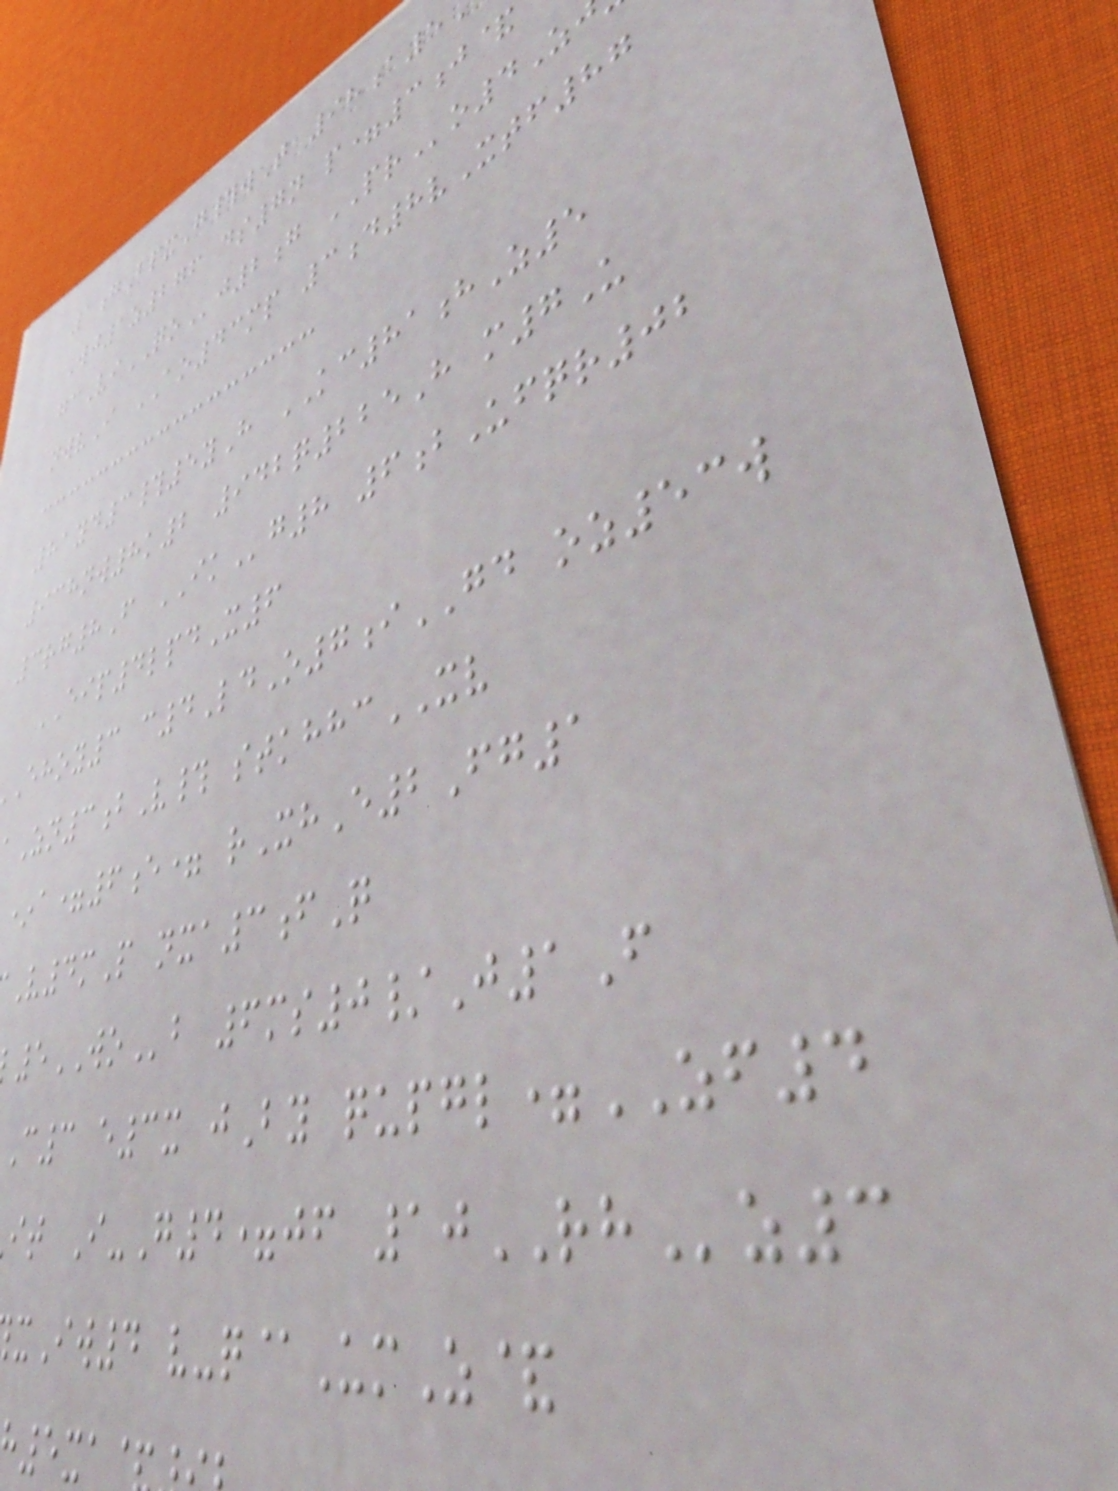1gBpxG#wT 98a5
Wj1z276 ds7n p=3j&
gcViQOj2g PRo4Z
nwvI AO43mp 3d8vXtf87
81yd3#5yH KC81hZ5
938nw8k2 942q225H m7U
3rg8F IKg8 6bUfqr02
EIP4lpdX6
ehoy3 c4LdO7iGD oz53w
Zn3bV# stkhhcXV
*a=6e= rXhE2Fg1
V4mP nxa3fQ
5WOb 6ms0/J1F
C3 e3x jBy qupgl=ZF4
it I-G4=jf 10RHz3
xIw4 v-q@UmZ&
